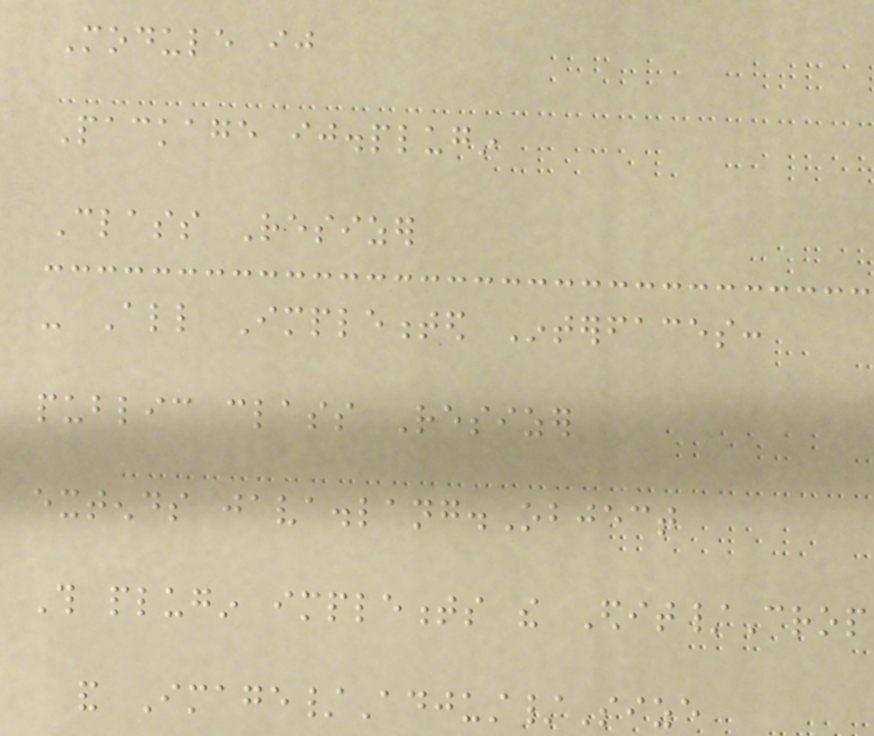Module ij
Package ij.plugin
Class Resizer
- All Implemented Interfaces:
public class Resizer
extends java.lang.Object
This plugin implements the Edit/Crop
and Image/Adjust/Size
